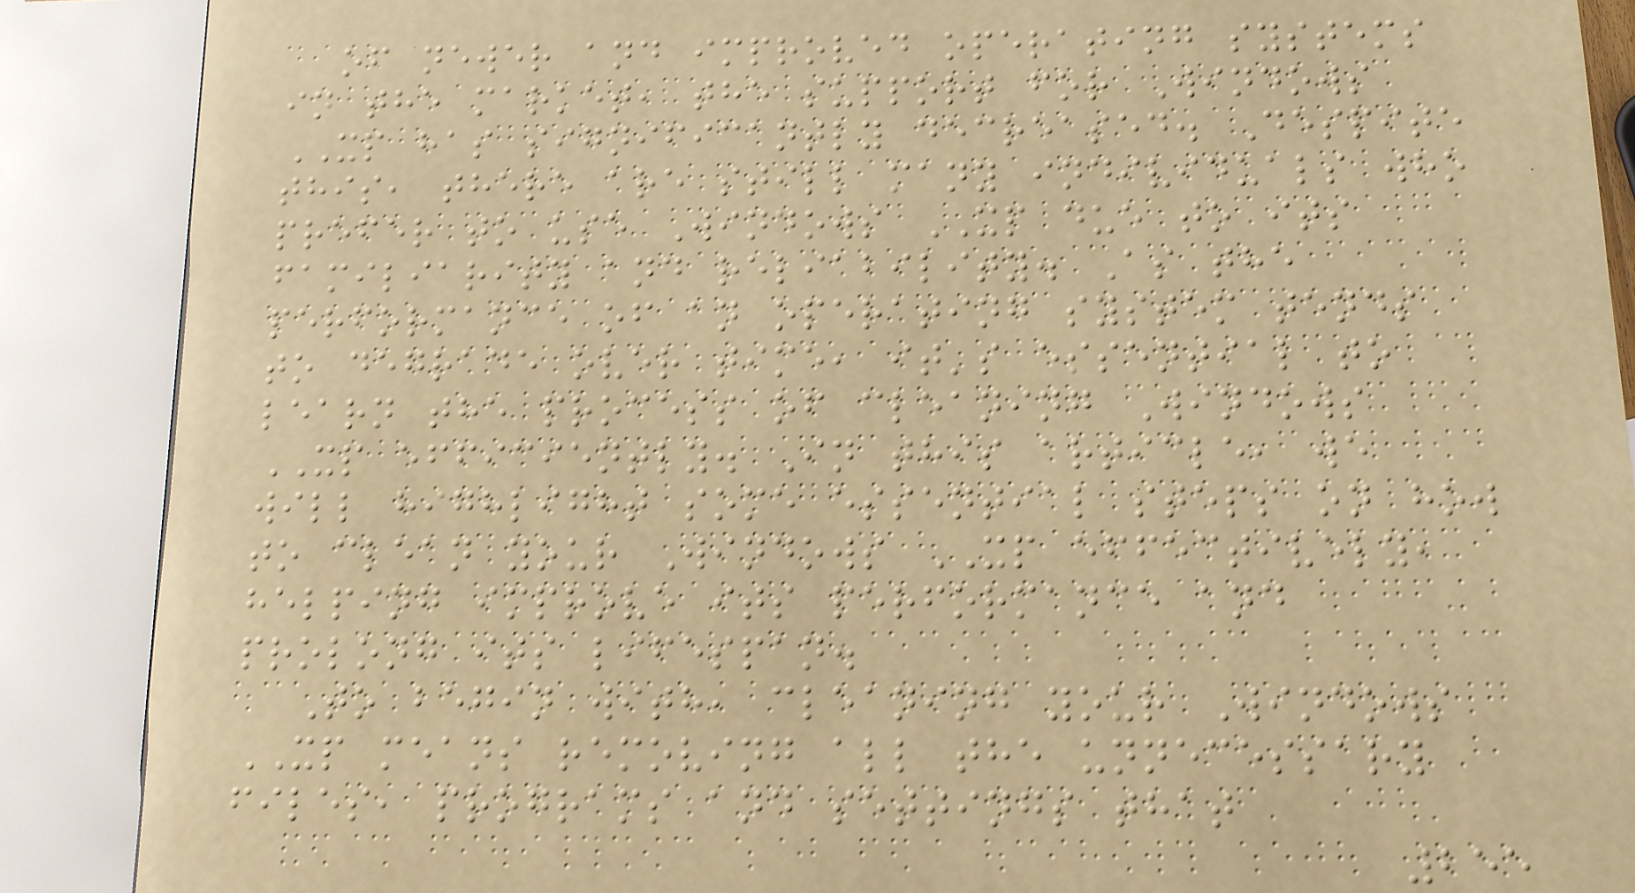of newer and improved operating systems
in the market, the support for Windows
XP has significantly decreased. Despite
this, there are still many individuals who
prefer to use Windows XP due to its
familiarity and reliability. As the
performance of an operating system tends
to degrade over time, it's essential to
learn the process of cleaning Windows
XP efficiently. In this article, we
will highlight some essential steps on how
to clean your Windows XP effectively,
helping improve its performance and
prolong its lifespan.
To begin with, cleaning your Windows
XP means removing all the unnecessary
files, programs and settings that
255
